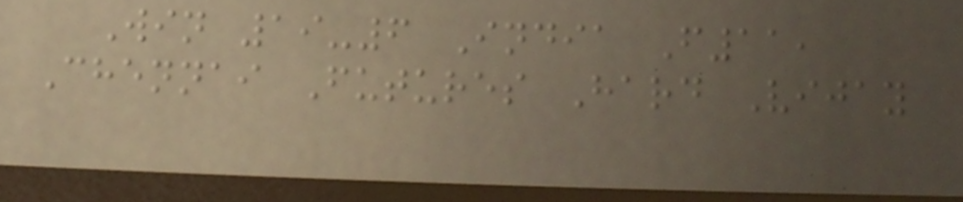Win 19-6 India F11,
Chennai Futures Hard Vijay
